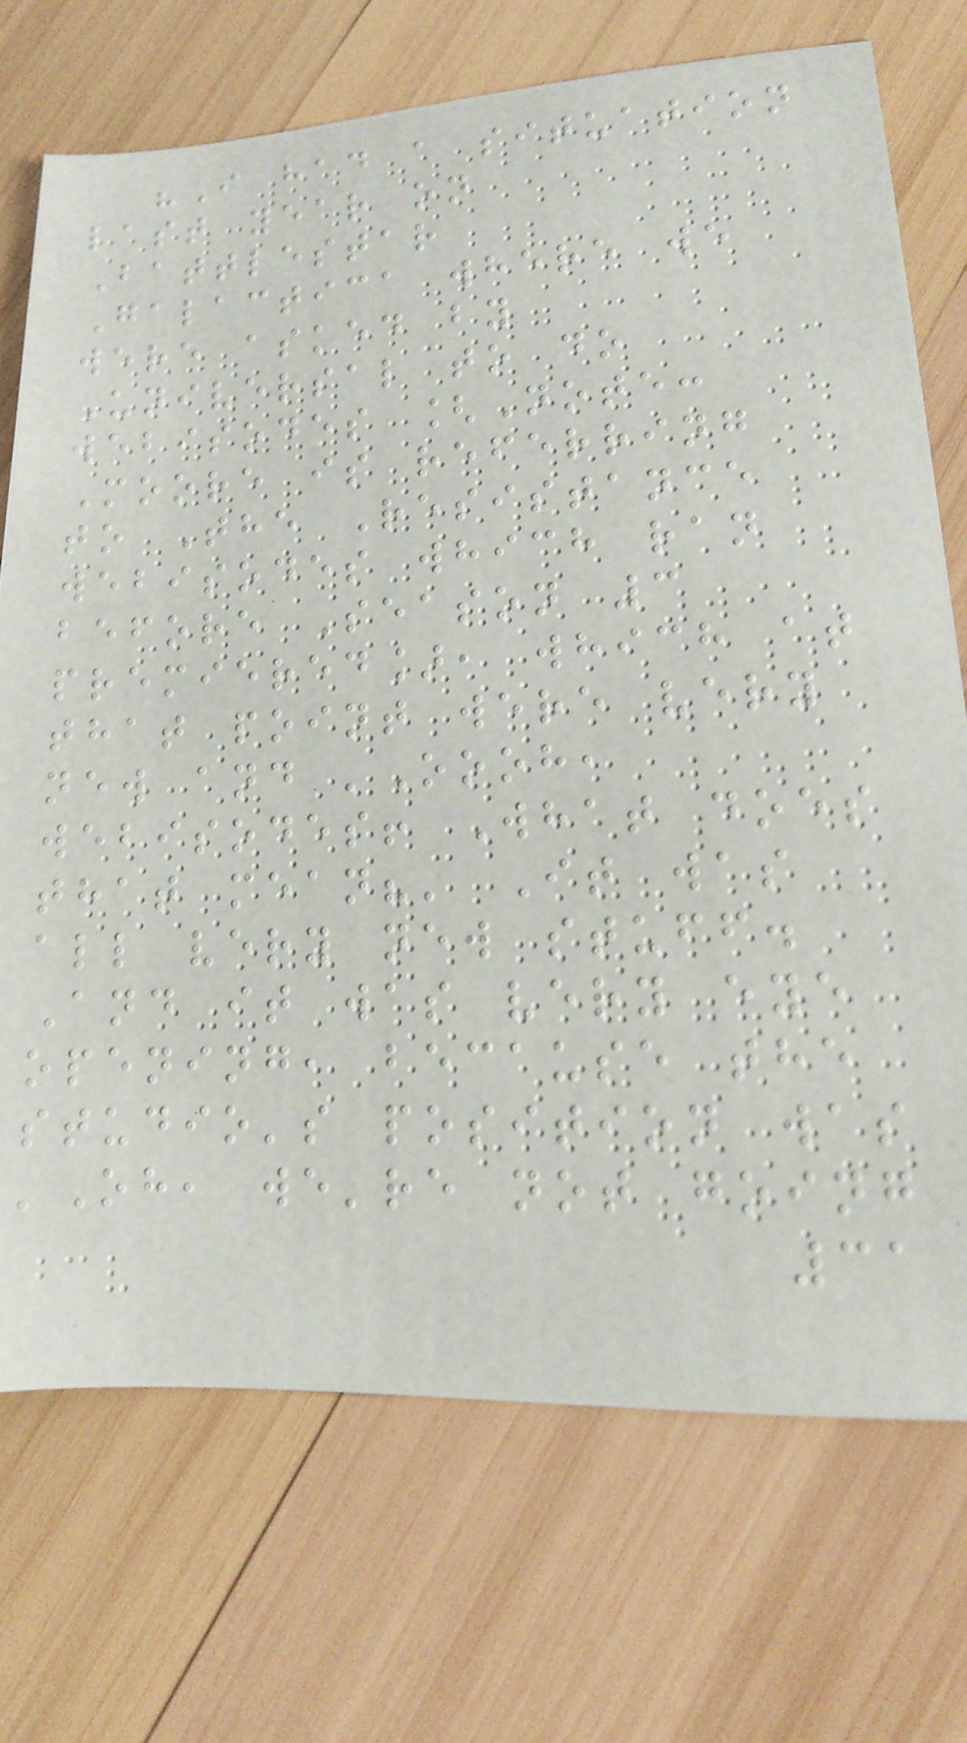"I had a situation
last year on
Battlestar
Galactica where we
were asked by
Universal to do
webisodes [Note:
Moore is referring
to The Resistance
webisodes which ran
before Season 3
premiered], which at
that point were very
new and 'Oooh,
webisodes! What does
that mean?' It was
all very new stuff.
And it was very eye
opening, because the
studio's position was
'Oh, we're not going
31
